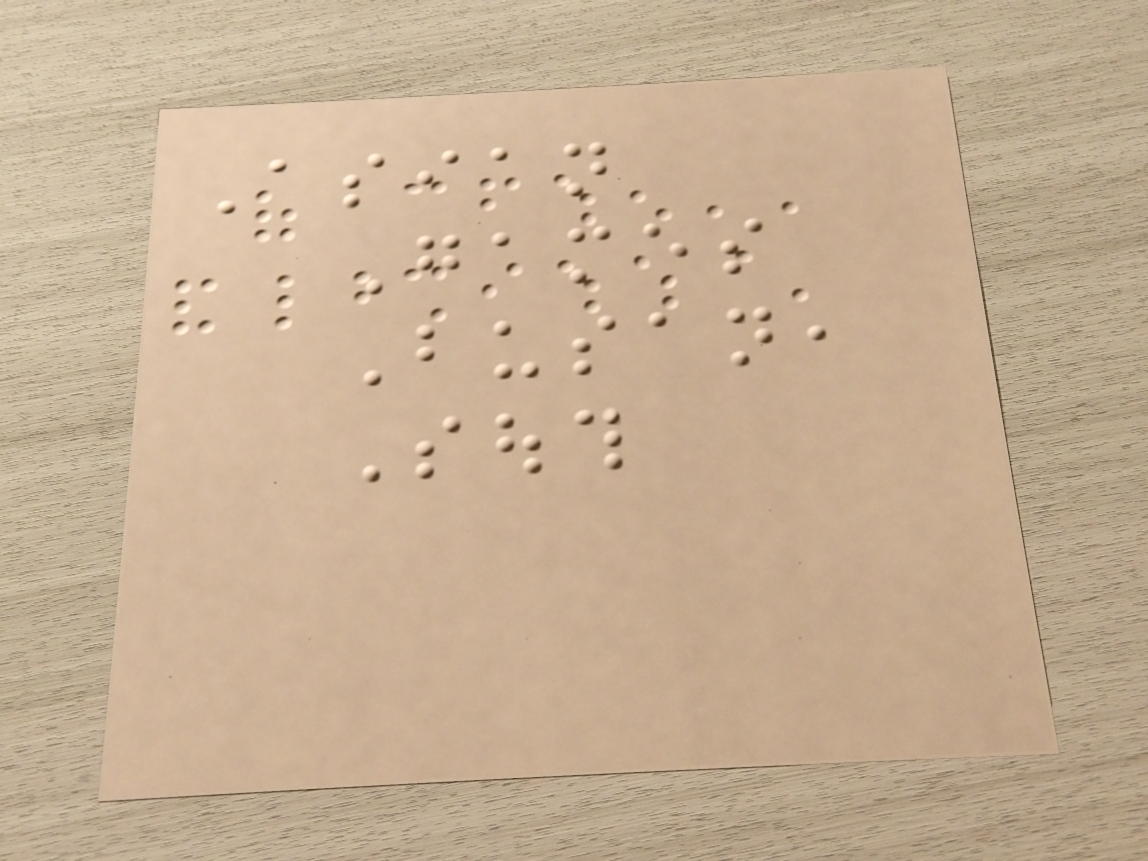Asian
Games
Busan,
South
